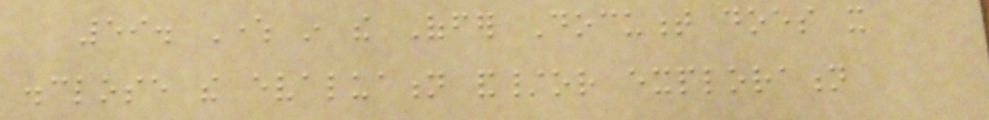59. Where in the Offer Document does it
disclose the evaluation and/or exploration
